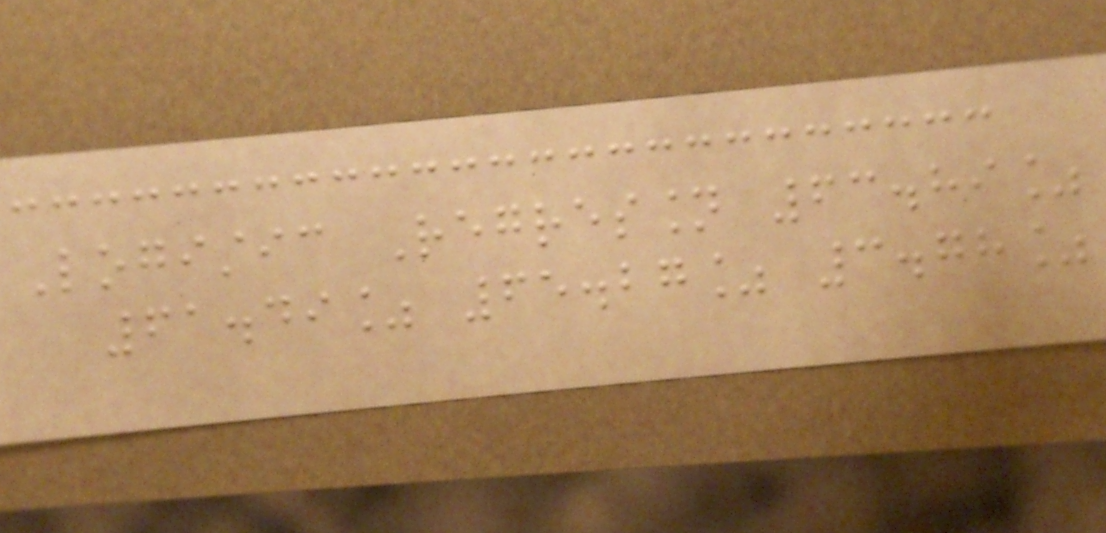Logistic Regression 63.89%
61.49% 65.27% 3.78%
